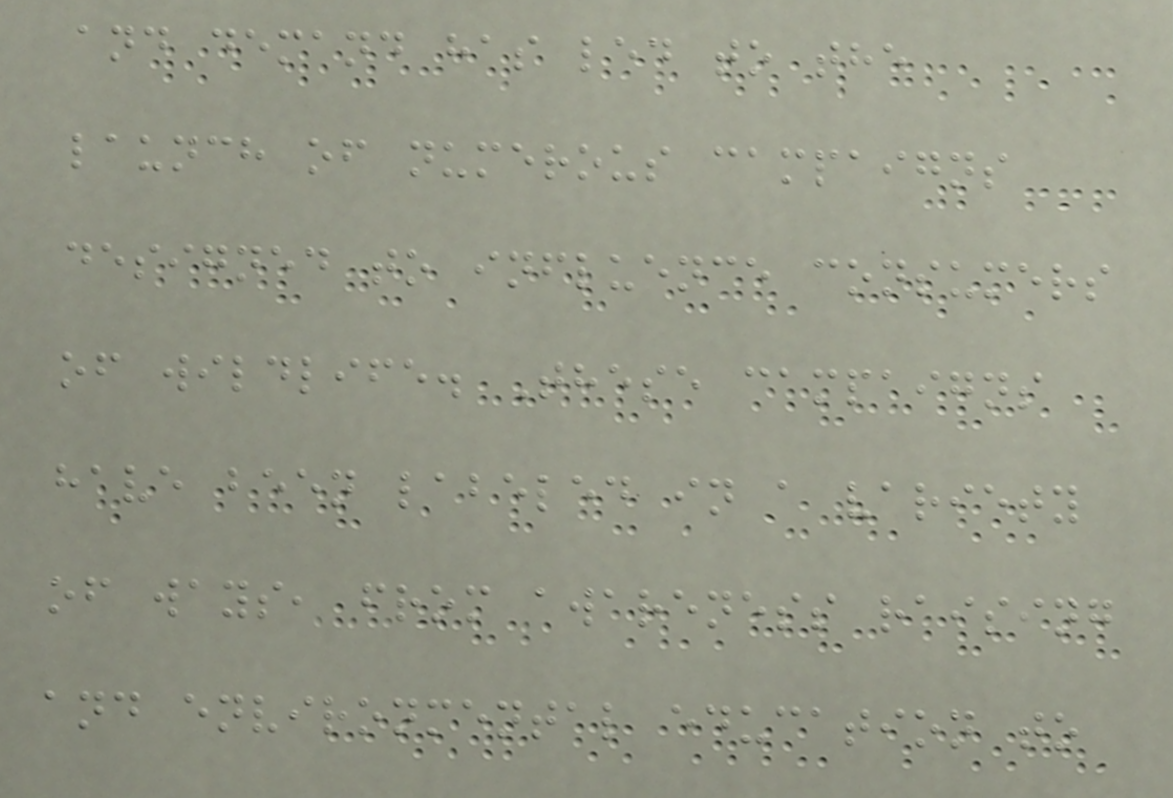and demand has led to the
launch of numerous campaigns
designed to influence consumers
of wildlife. These campaigns
have been labeled in a variety
of ways, from awareness raising
and environmental education to
